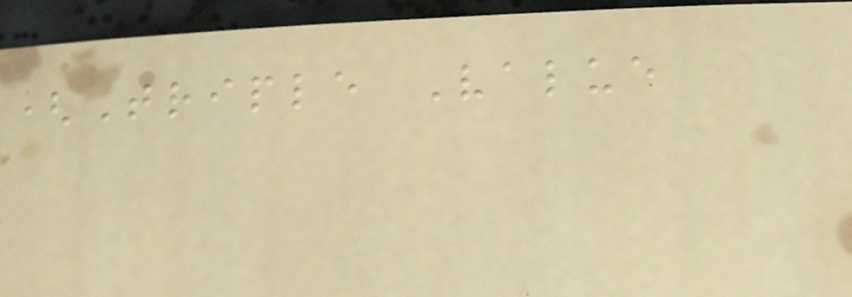(Triple Value
